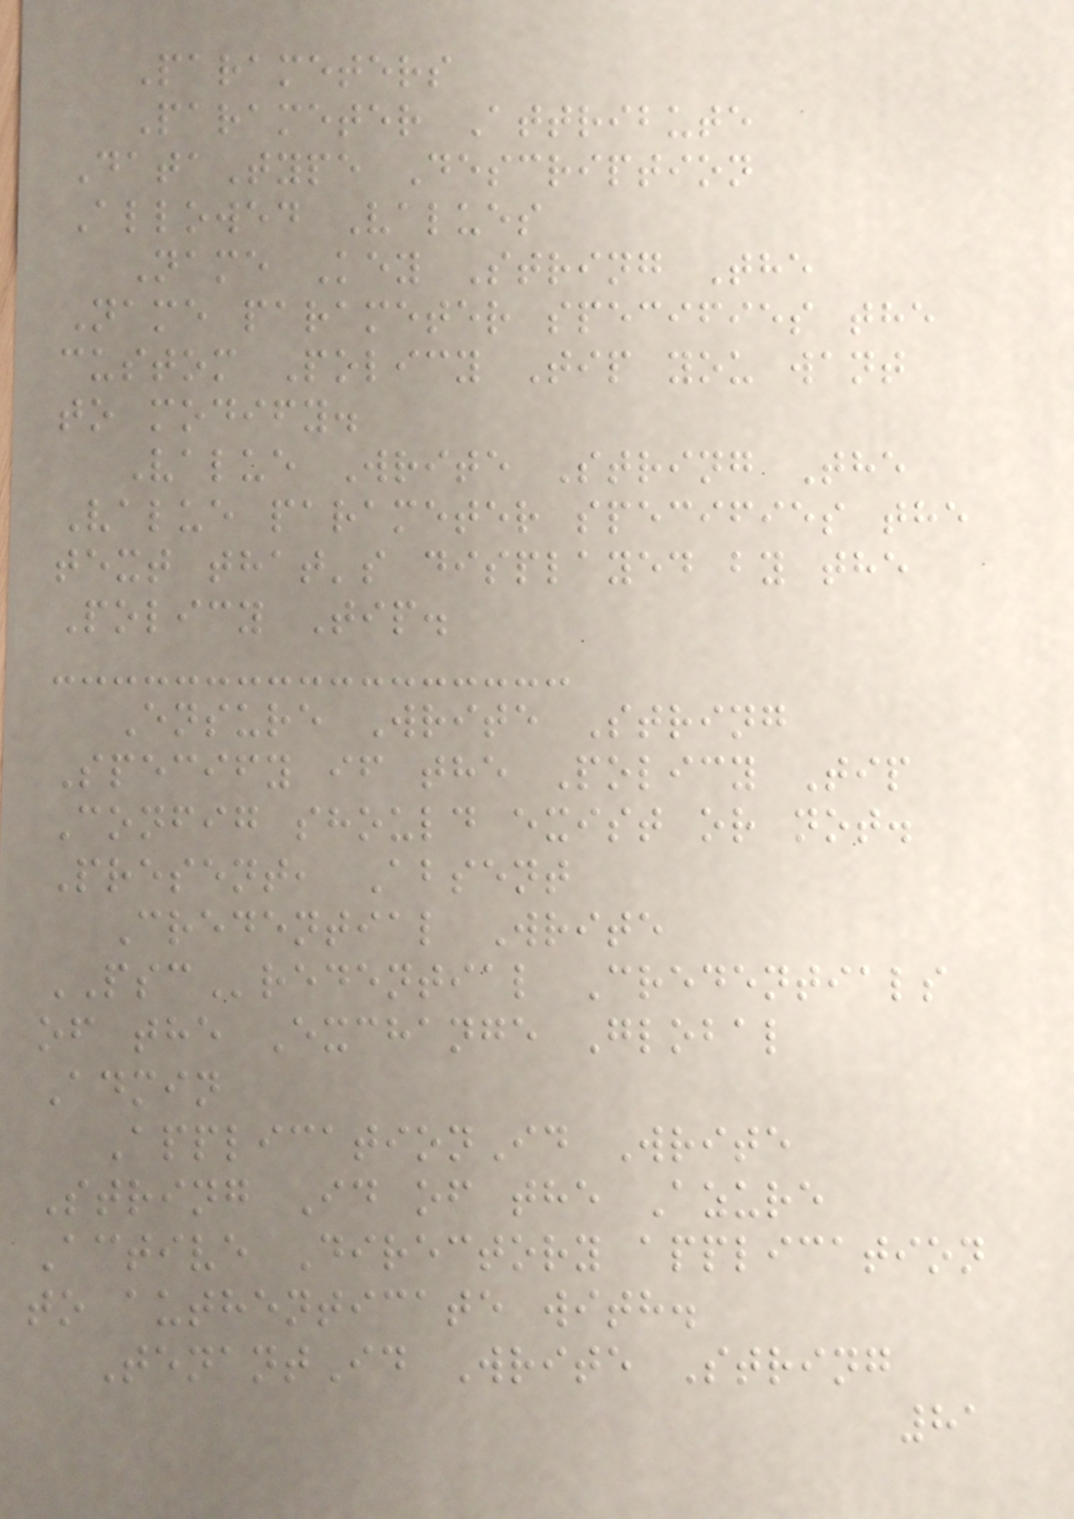Parameters
Parameter Attribute
DataType Description
Allowed Values
Name Key String The
Name parameter specifies the
custom Policy Tip you want
to modify.
Value Write String The
Value parameter specifies the
text that's displayed by the
Policy Tip.
Ensure Write String
Specify if the Policy Tip
Config should exist or not.
Present, Absent
Credential Write
PSCredential Credentials
of the Exchange Global
Admin
ApplicationId Write
String Id of the Azure
Active Directory application
to authenticate with.
TenantId Write String
81
